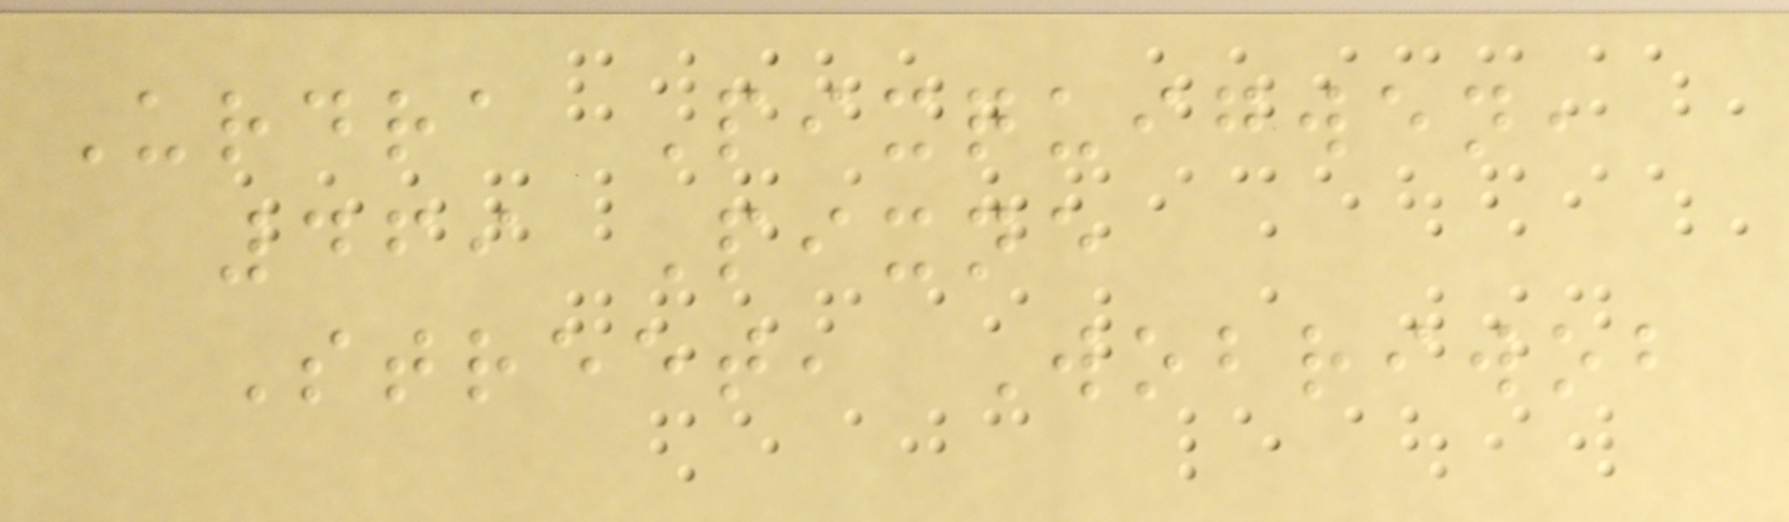Urdra Pixquigwen,
469 Pixne
Street, Wobriwob
